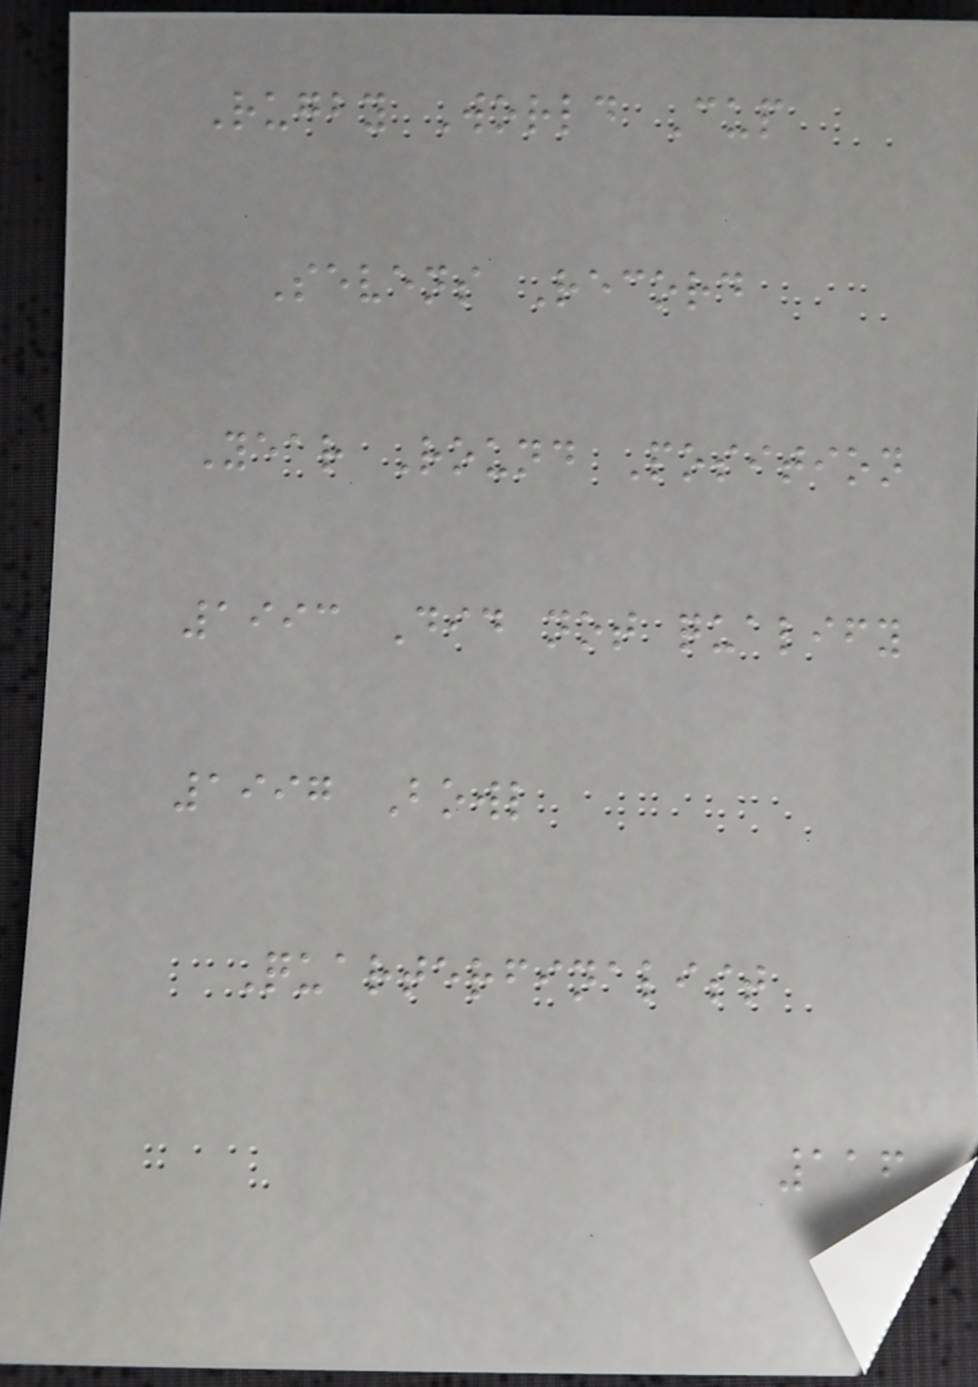Rugby World Cup
Sevens Record
Year Round Position
1993 Did not qualify
1997 Bowl
Quarterfinalist
116
